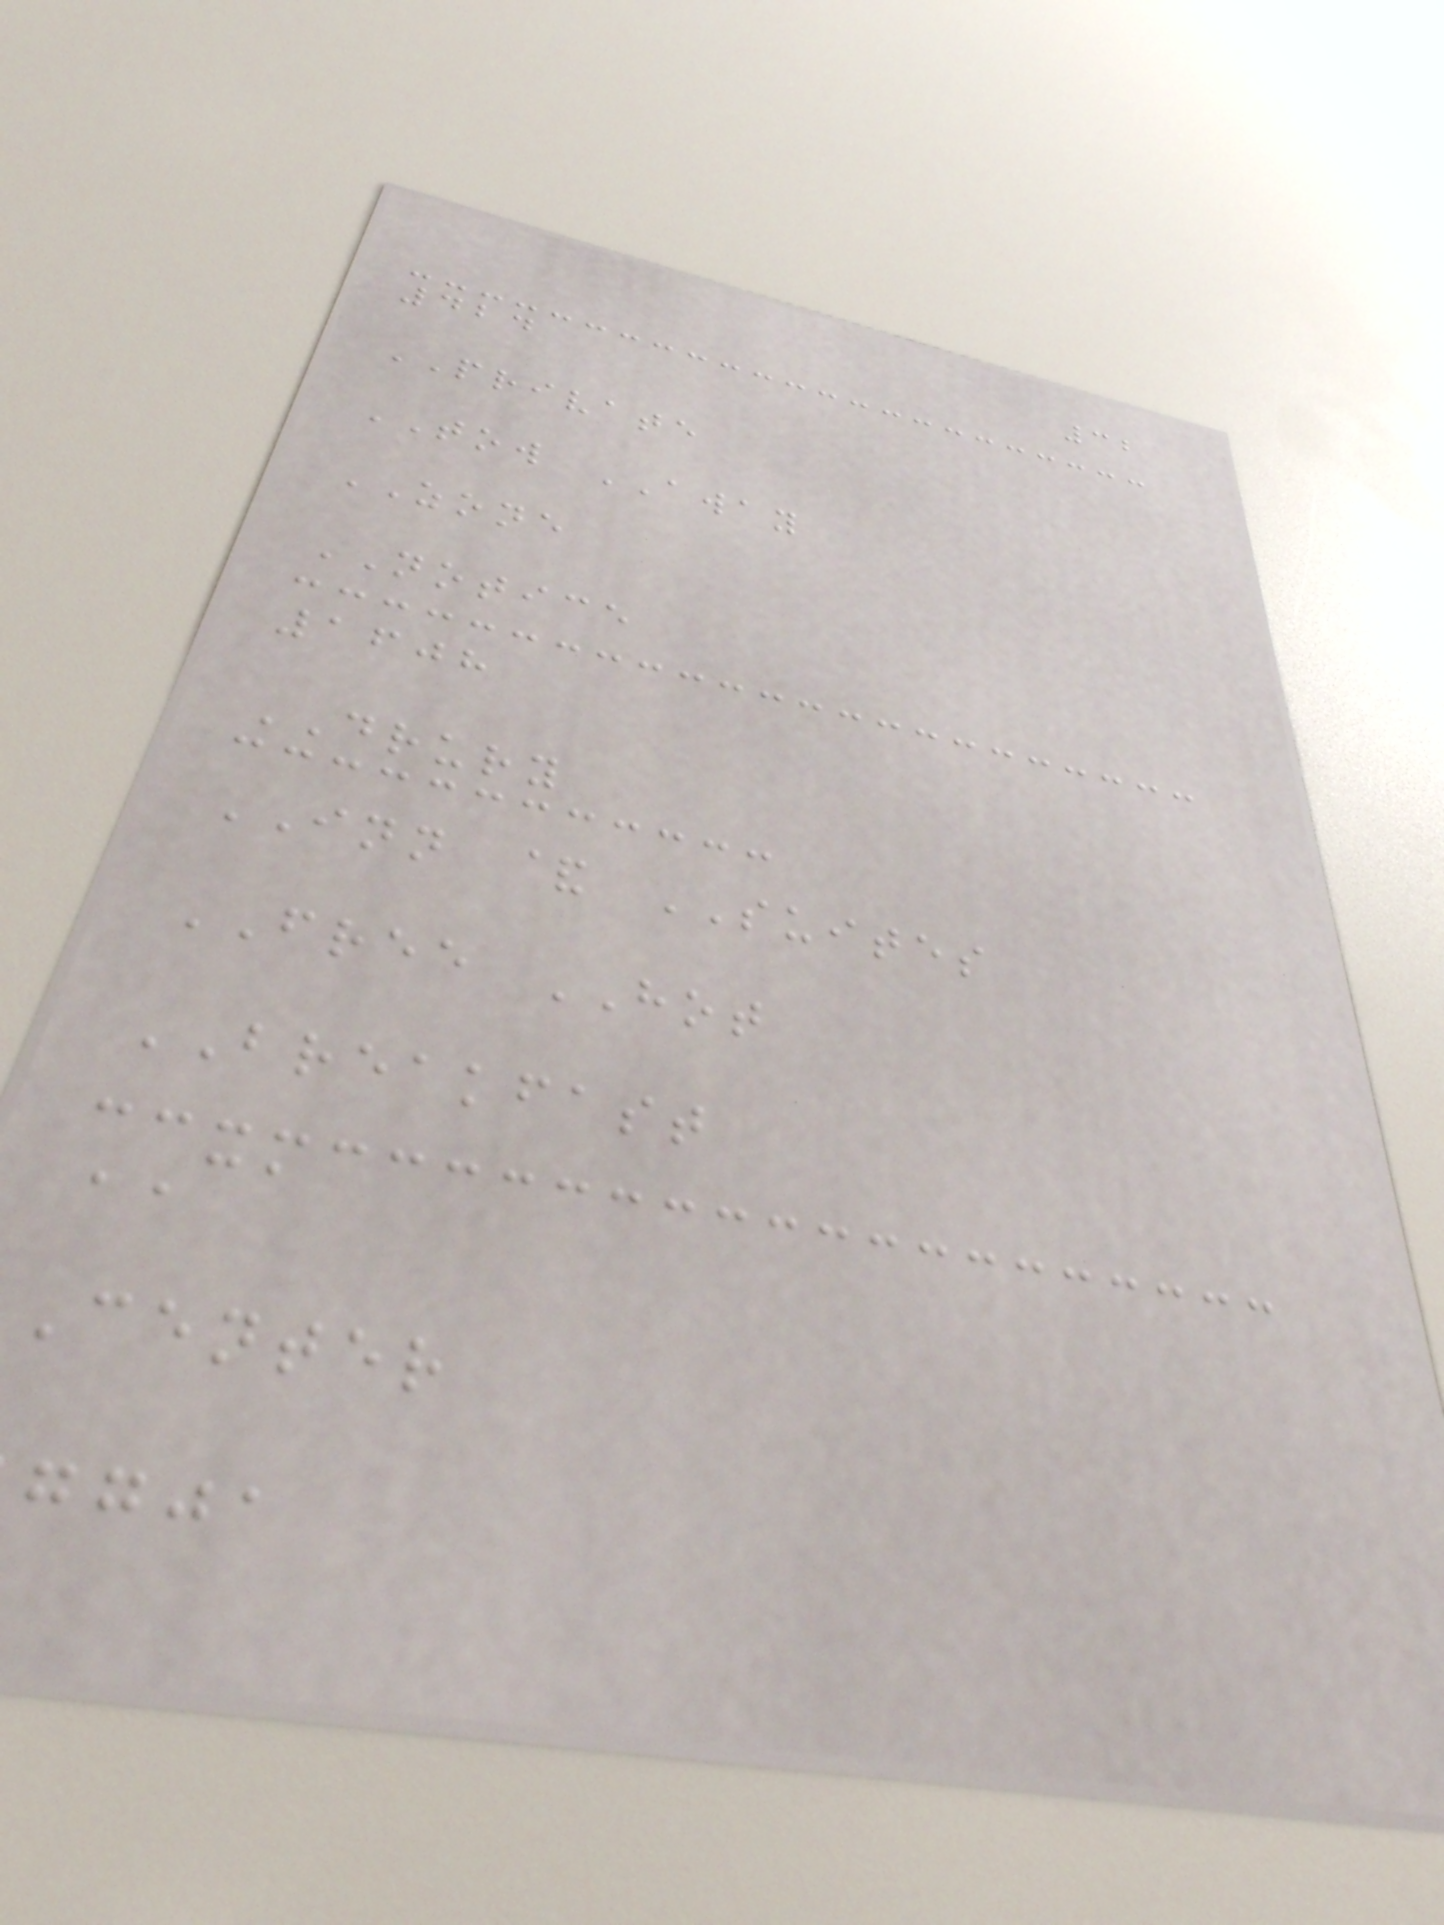32
424
PRIVATE
TOW AWAY
ZONE
NOTICE
1608
DRURY
INN & SUITES
FREE HOT
BREAKFAST
CA
Center
ggja
